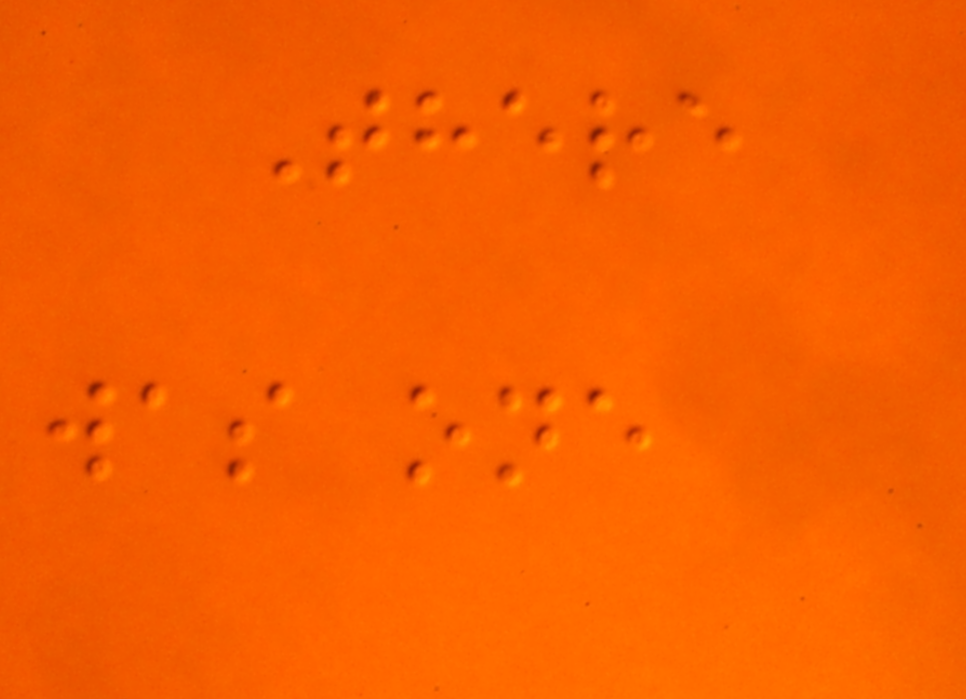There
was one
